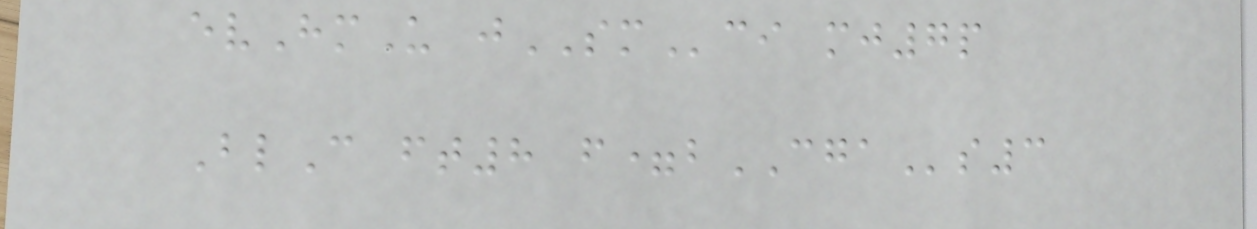evHmU jSMci mj7p
BlC ft8 f=bCGAs3
